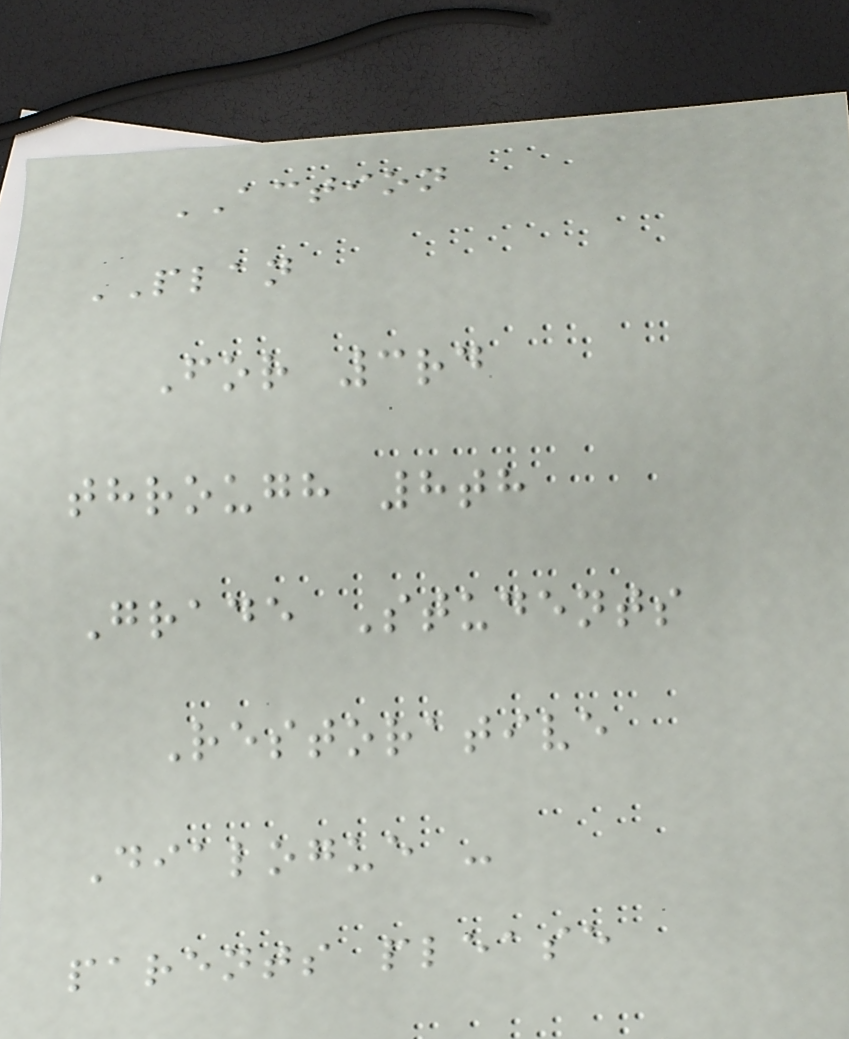ACTION
PLAN
For 3rd
through 8th
Grade Students
Restorative
Dialogue -
parents please
